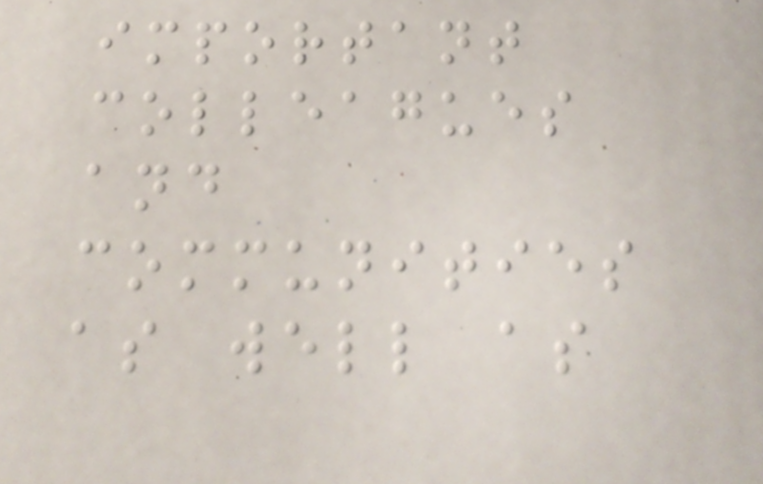important
colleagues
and
communities
as well as
